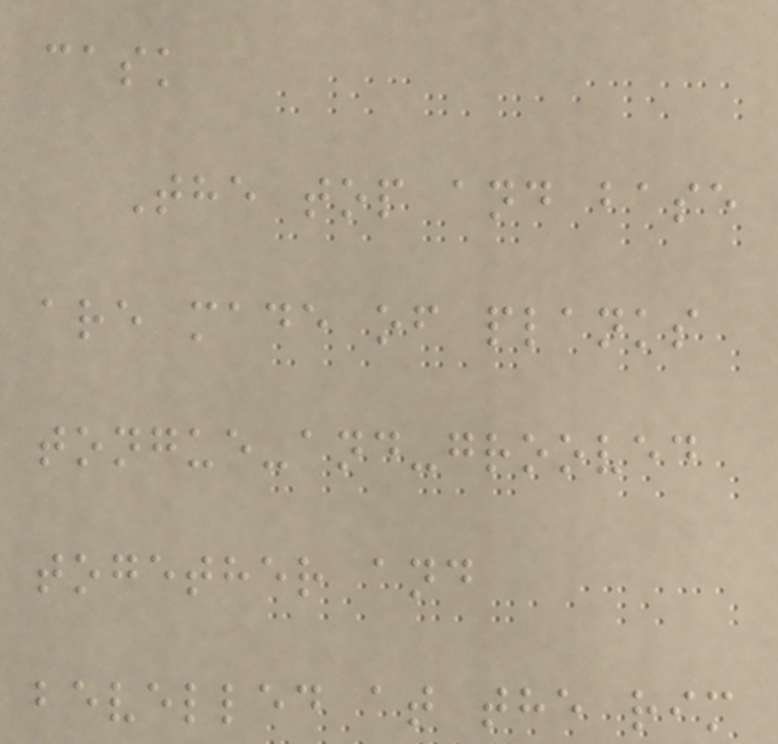cask
The top and base
are made of planks
tongue-and-grooved
together and
bevelled at the rim
